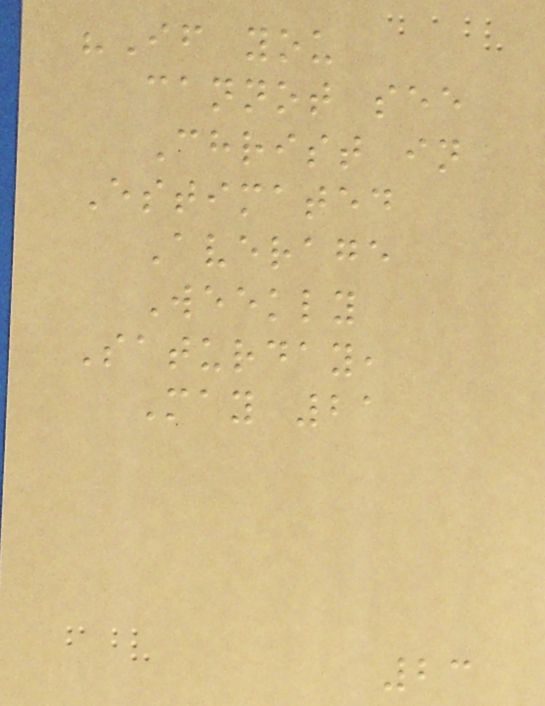"If you
cannot see
Christ in
Estimated
Average
Weekly
Saturday,
May 21
23
